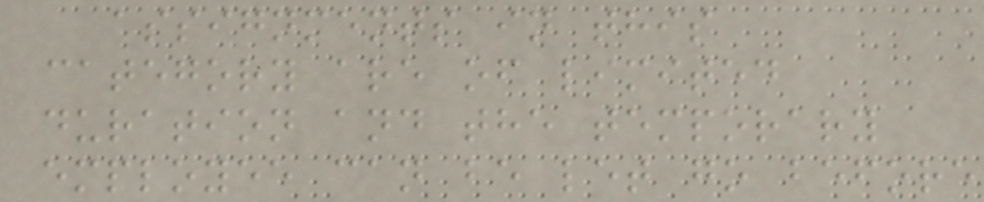assignments in this
category are of limited
duration and the temporary
employee can be let go before
